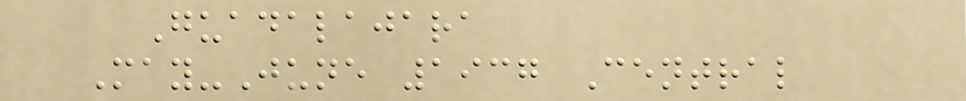Guadalajara
May-June 1937 Central
